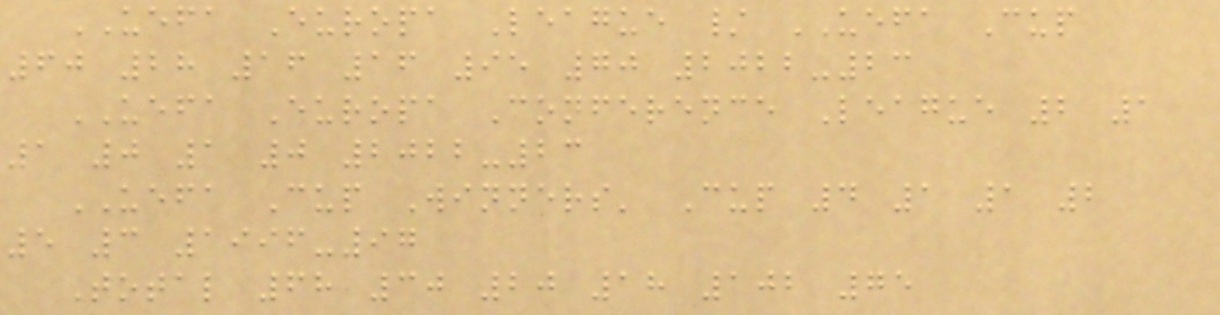UEFA Europa League / UEFA Cup
60 28 16 16 95 70 2022-23
UEFA Europa Conference League 2 1
1 0 1 0 2022-23
UEFA Cup Winners' Cup 4 1 1 2
5 3 1996-97
Total 68 30 20 18 102 75
